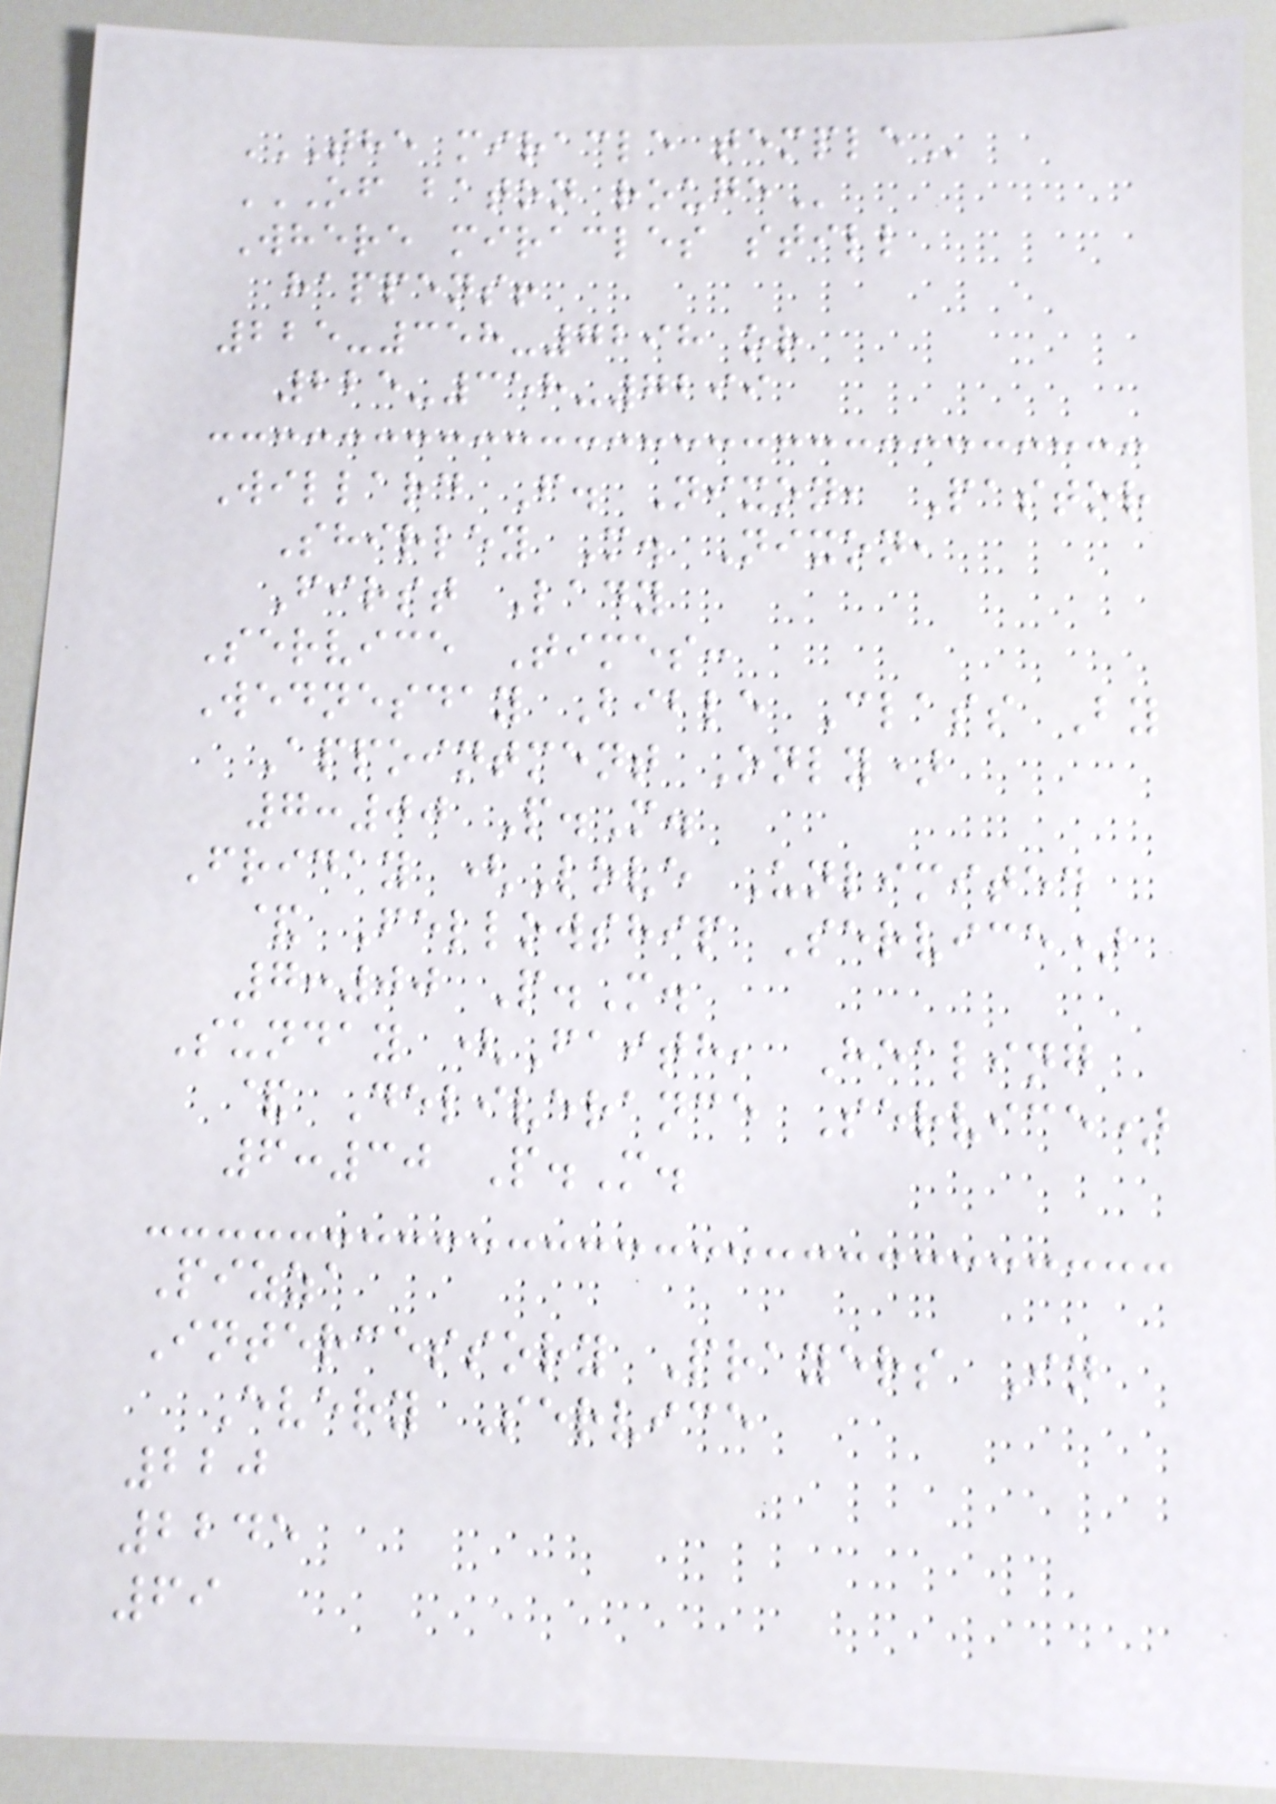THE MIRACLE TEMPLE
OF BATON ROUGE
Where miracles still
happens!
225-358-7298 or
225-358-7299
Willard F. Nixon, Pastor
Shirley M. Nixon,
First Lady
Service Times:
Wednesday Bible Class By
Appointment Only)
7:00 P.M.
Friday (Love Unlimited
& Fellowship Service)
7:00 P.M.
Sunday (Faith, Healing
& Deliverance Service)
6:30 P.M.
Pizza
Intercessory Prayers In
Every Service
220
2245
69
